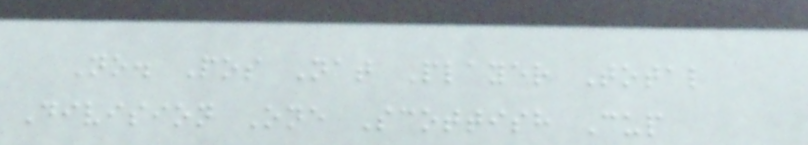No. Pos Nat Player Total
Division One Scottish Cup
